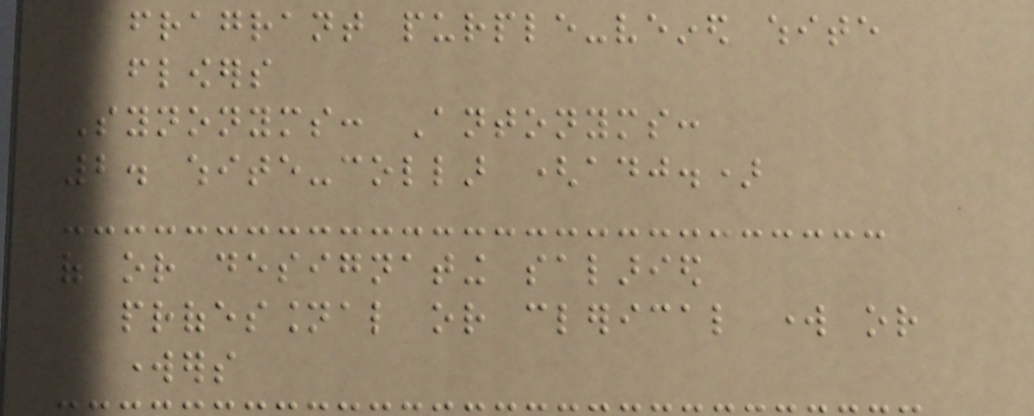fragrant purple-veined white
flowers
Synonyms: Antonyms:
2. white-collar (adj.)
of or designating salaried
professional or clerical work or
workers
